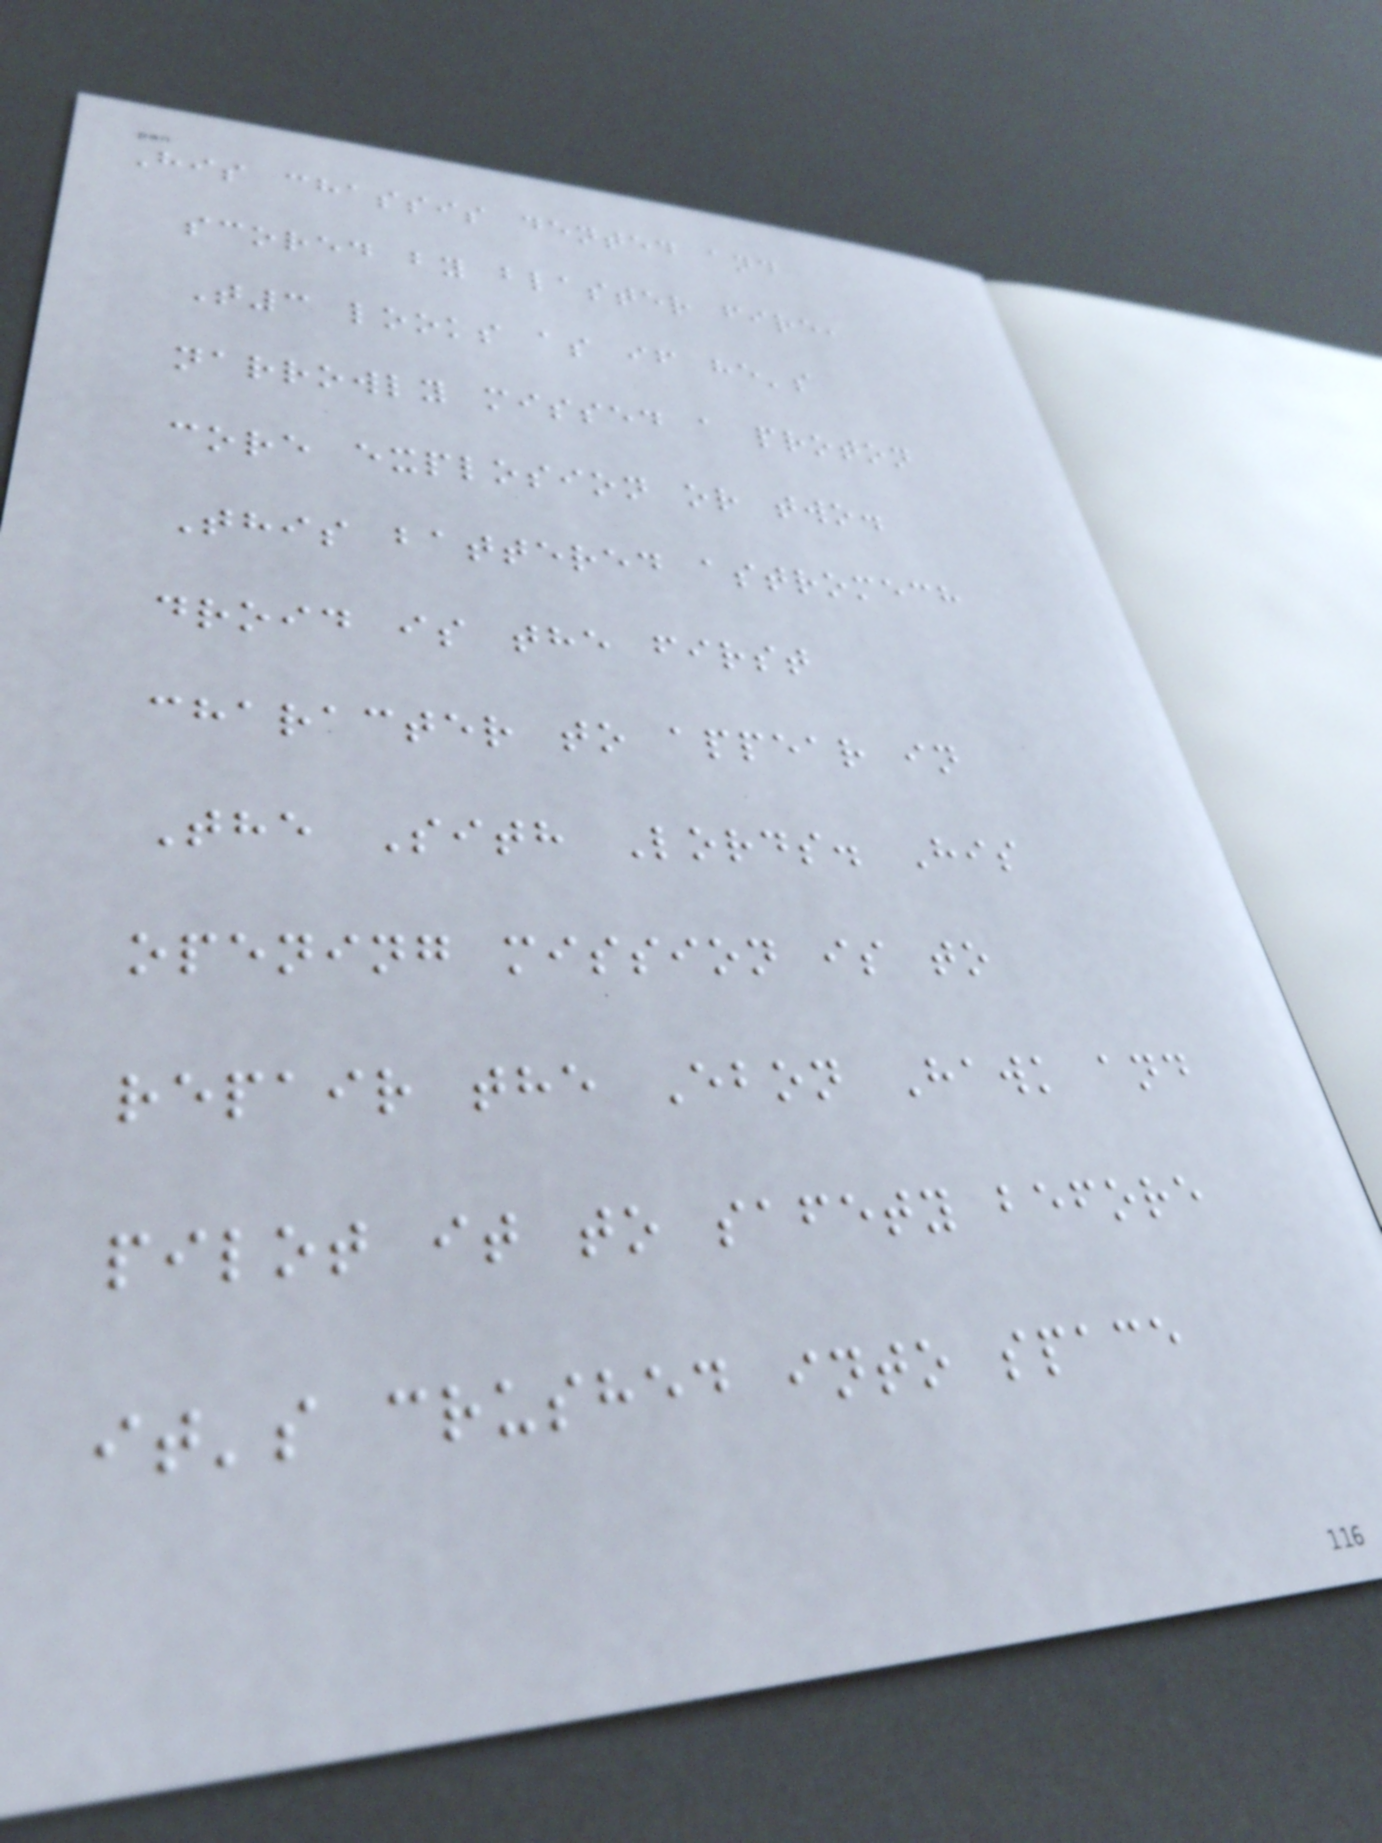His chassis dented and
scored by blaster fire,
T3 looks as if he's
narrowly missed a proton
core explosion or two.
This battered astromech
droid is the first
character to appear in
The Sith Lords. His
opening mission is to
repair the Ebon Hawk and
pilot it to safety before
it's crushed into space
